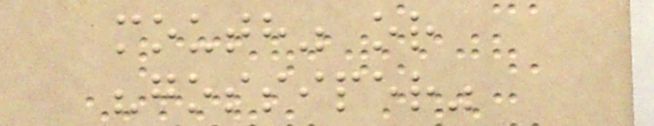mouth" or
"gossiper"
